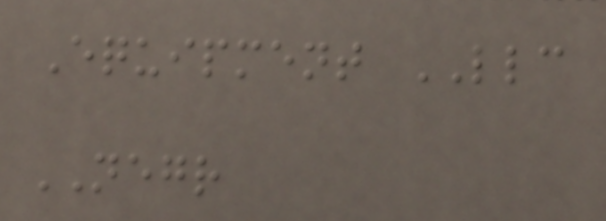Equipment LLC
NEGR
